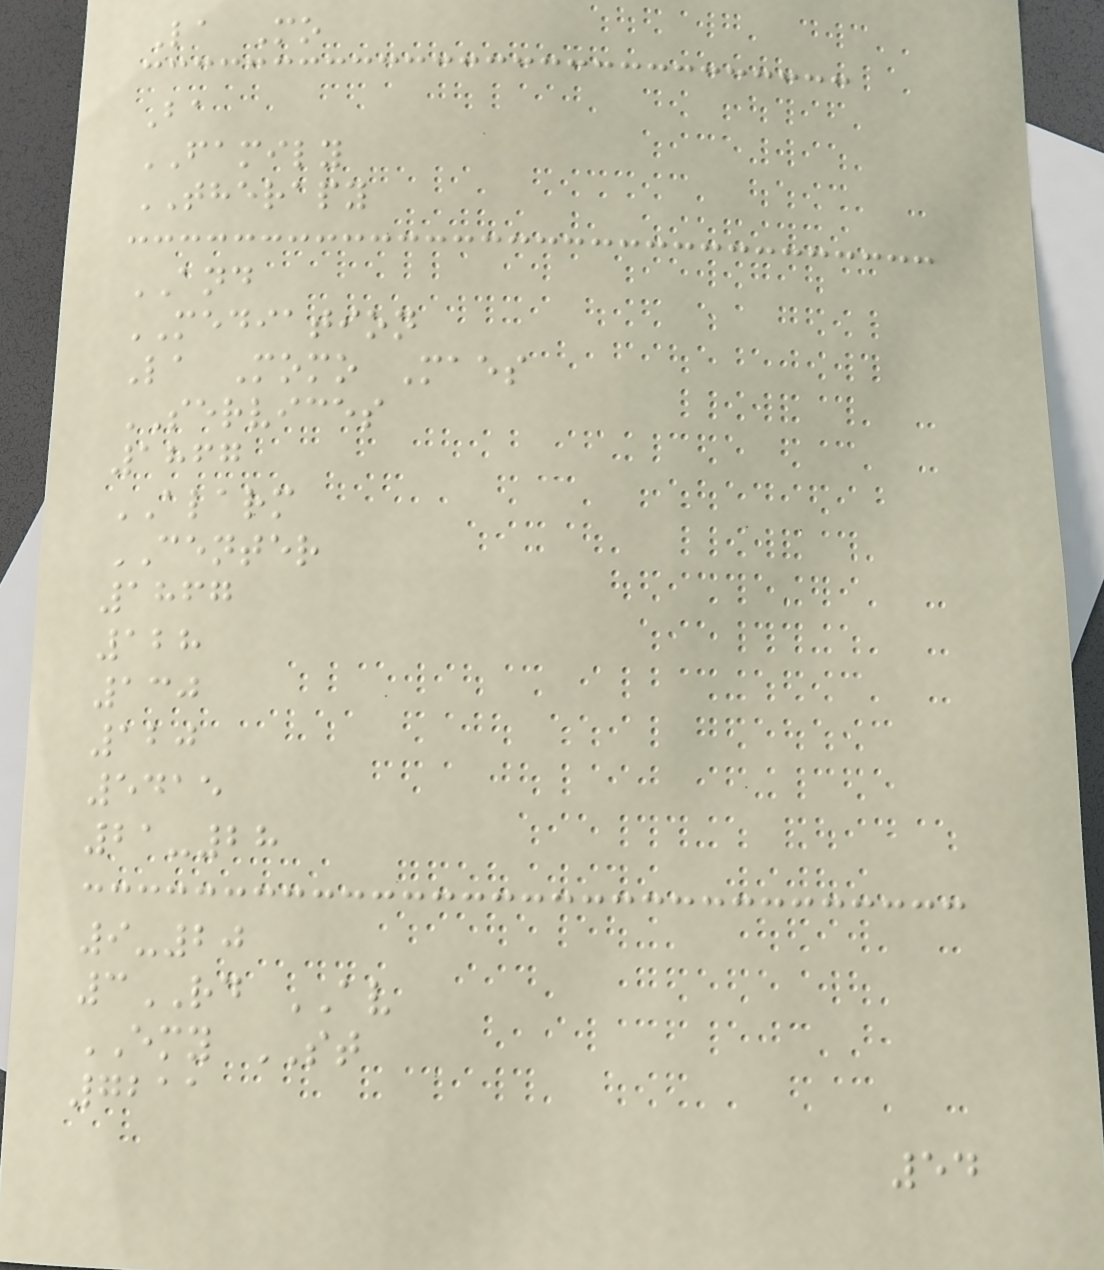La Mo
Ba
FAMILY
THERAPY
AND
MEDIATION
La Momo Maes
SERVICES
1867
ALARM
CENTER
1867
128
130
120
5415
21-28
9-20
3RD AV
EMY ST
7211
54
